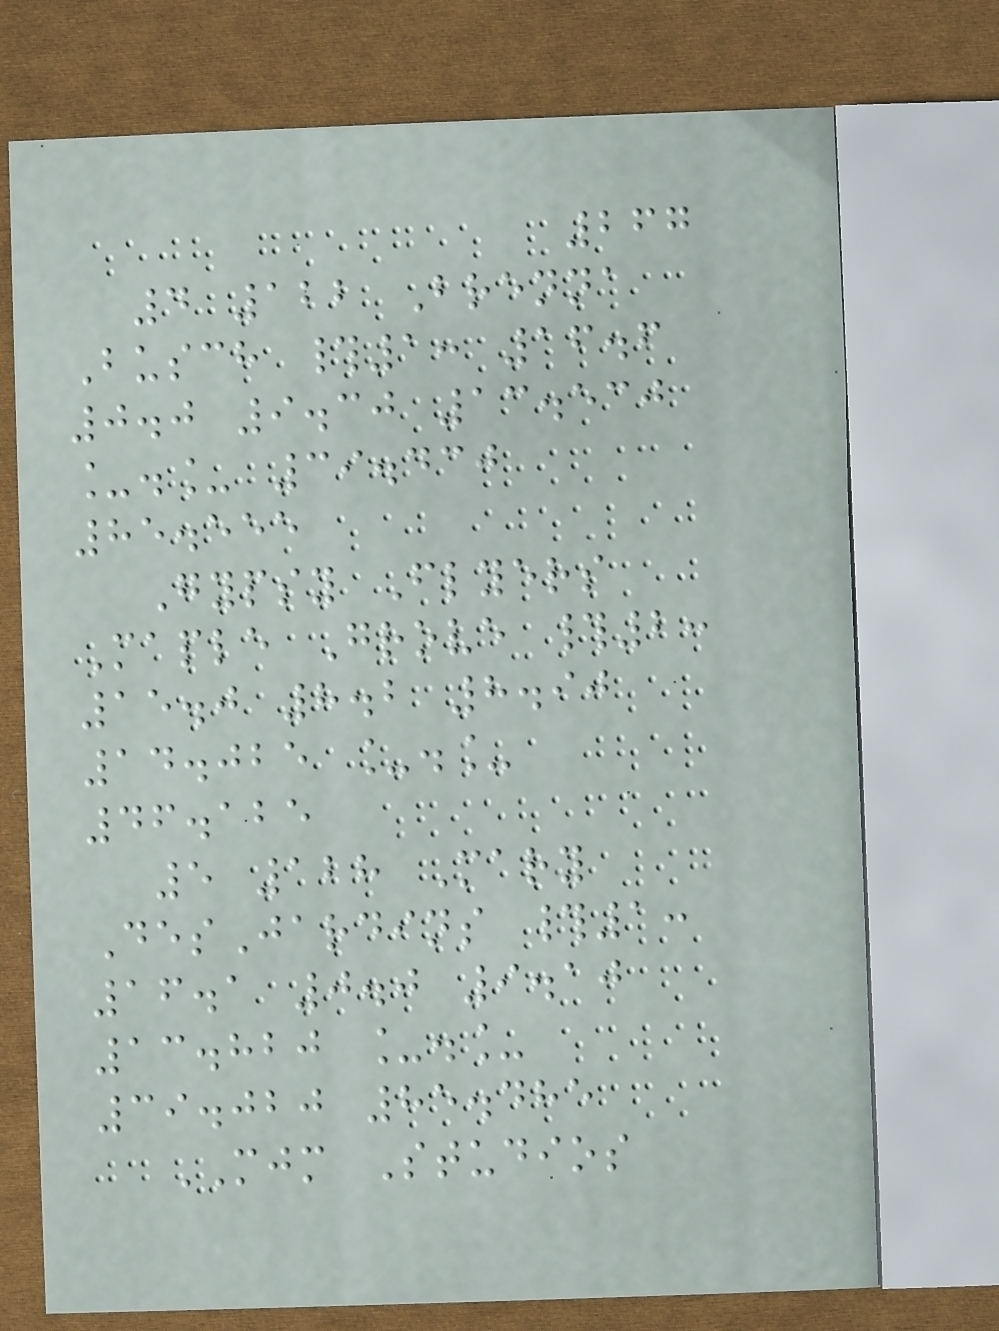267
4 122 Brenna
Busch #1: 16.6
0.0 9.30 13.530
_._ 39.430
85.555
Gypsy Flyers
Maple Grove #2:
15.0 8.2 8.90
14.025 _._
46.125
5 128 Mary
DesJardins #1:
16.1 0.0 9.10
13.820 _._
39.020 85.485
MJM Studios
